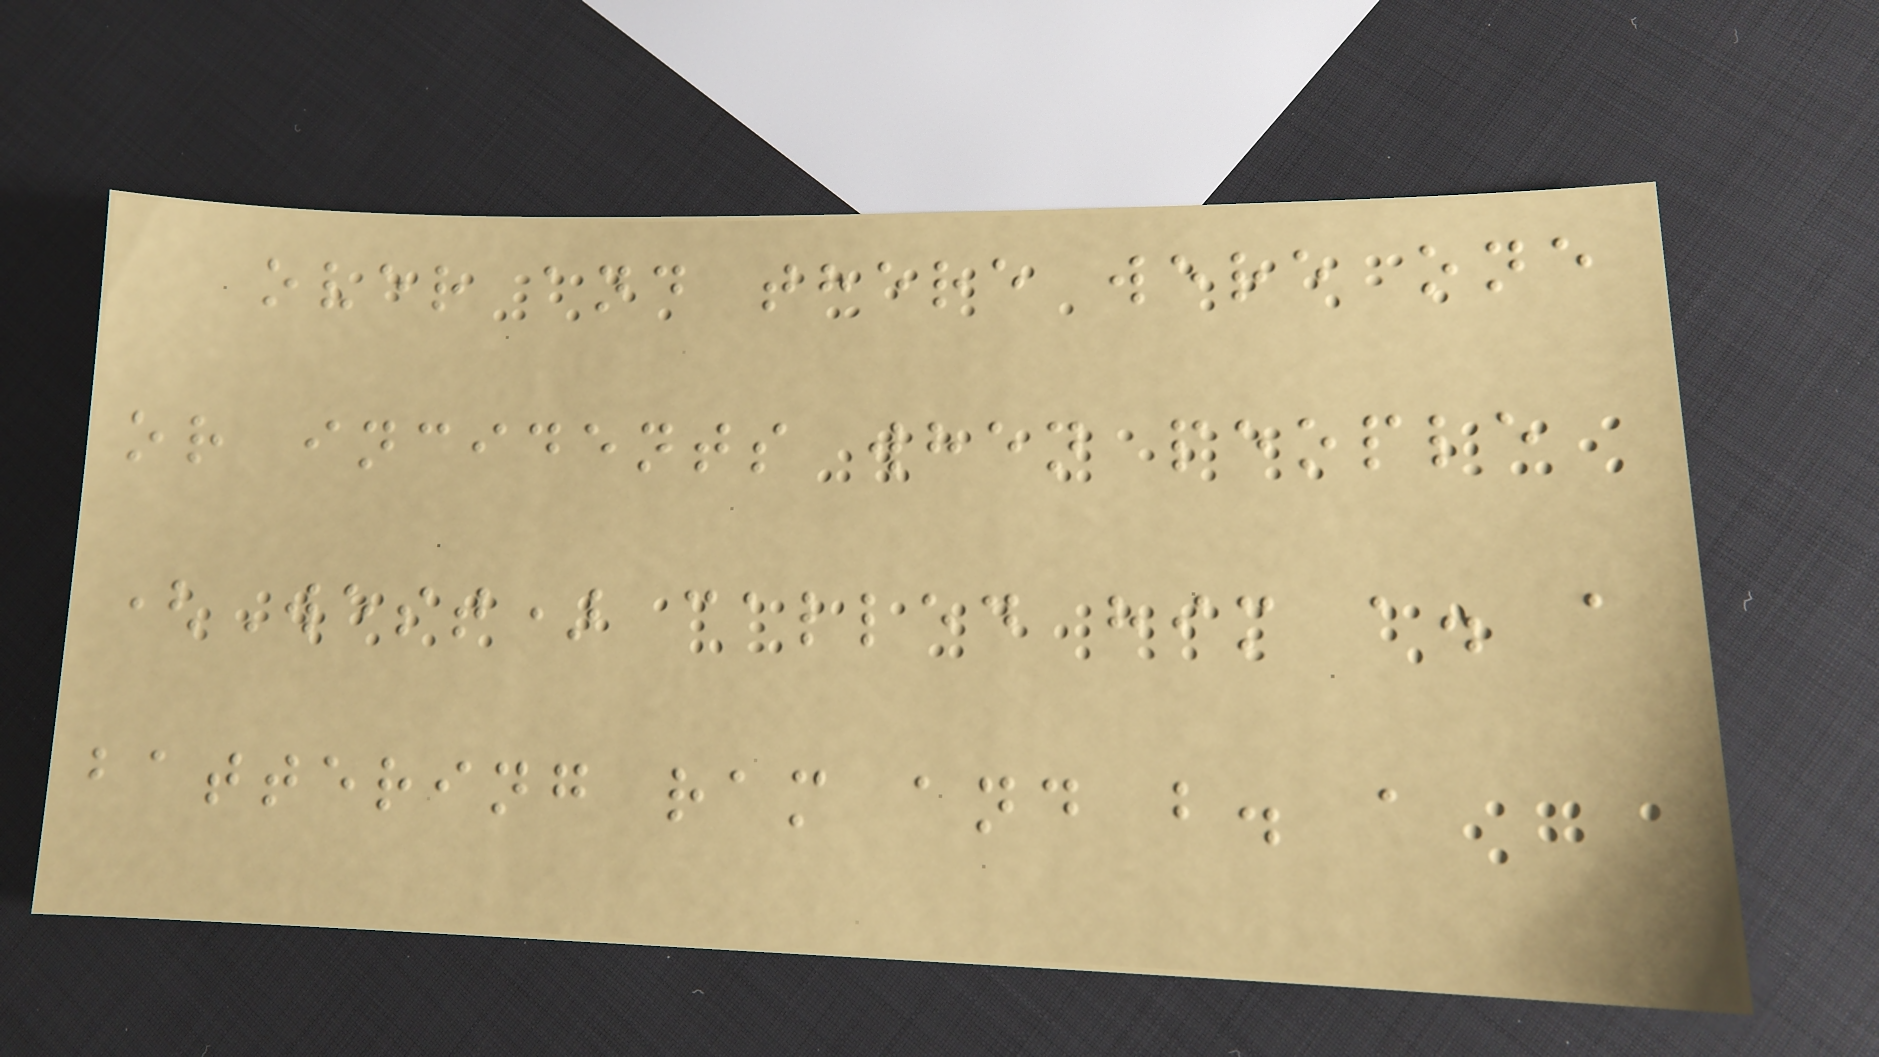over and there were one
or incidents when people
(West) called him a. a
battering ram and b. a
